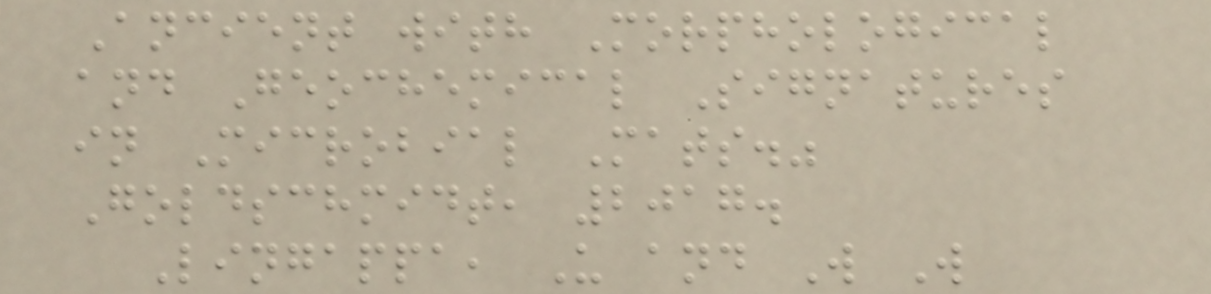Ancient with Morphological
and Geochemical Signatures
in Microbial Mats."
Goldschmidt, 2017.
Lingappa, U and W W
